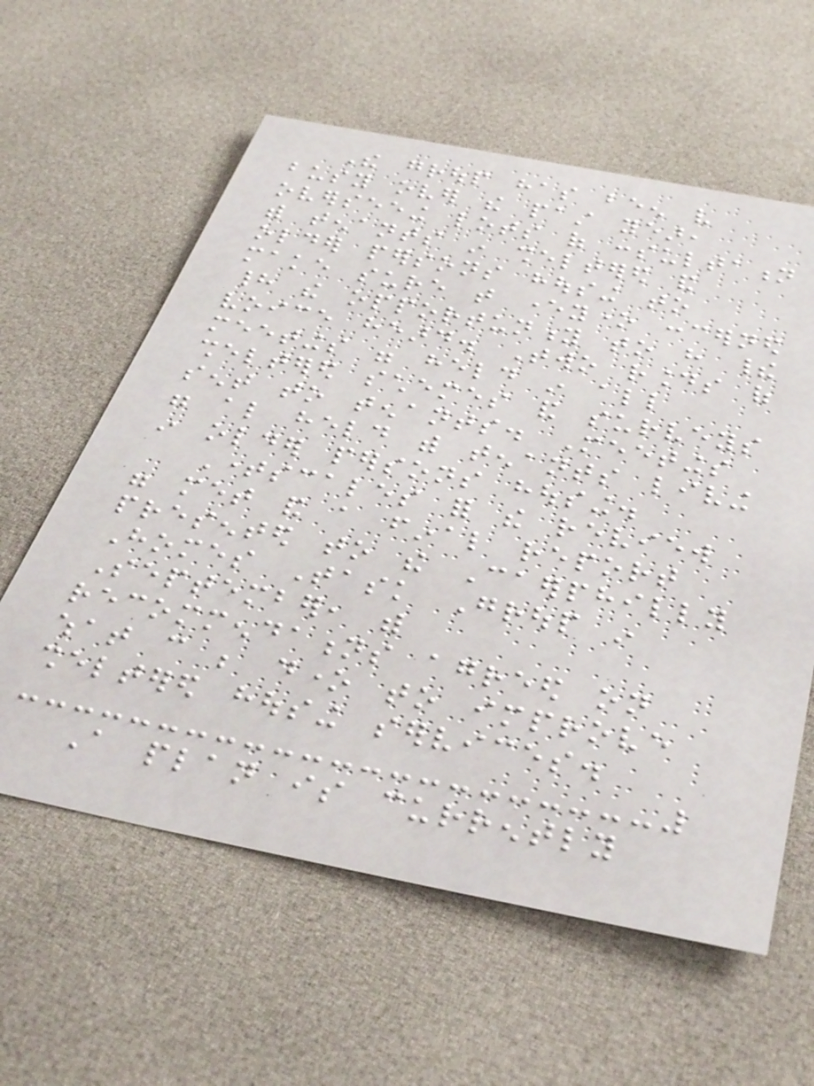The group has been very
busy over the past year,
overseeing lots of consultation
with tenants in sheltered and
older persons housing to
make sure that everyone concerned
had the opportunity to have their
voice heard. Two rounds of
meetings were held in all
sheltered schemes and surveys
sent to tenants. Meetings
were also held with tenants living
in older persons housing.
Timescales for the review
were met and a final report
presented to the Caerphilly
Homes Task Group in
September, with
recommendations agreed on
what can be done to improve
sheltered housing services.
A plan is currently
